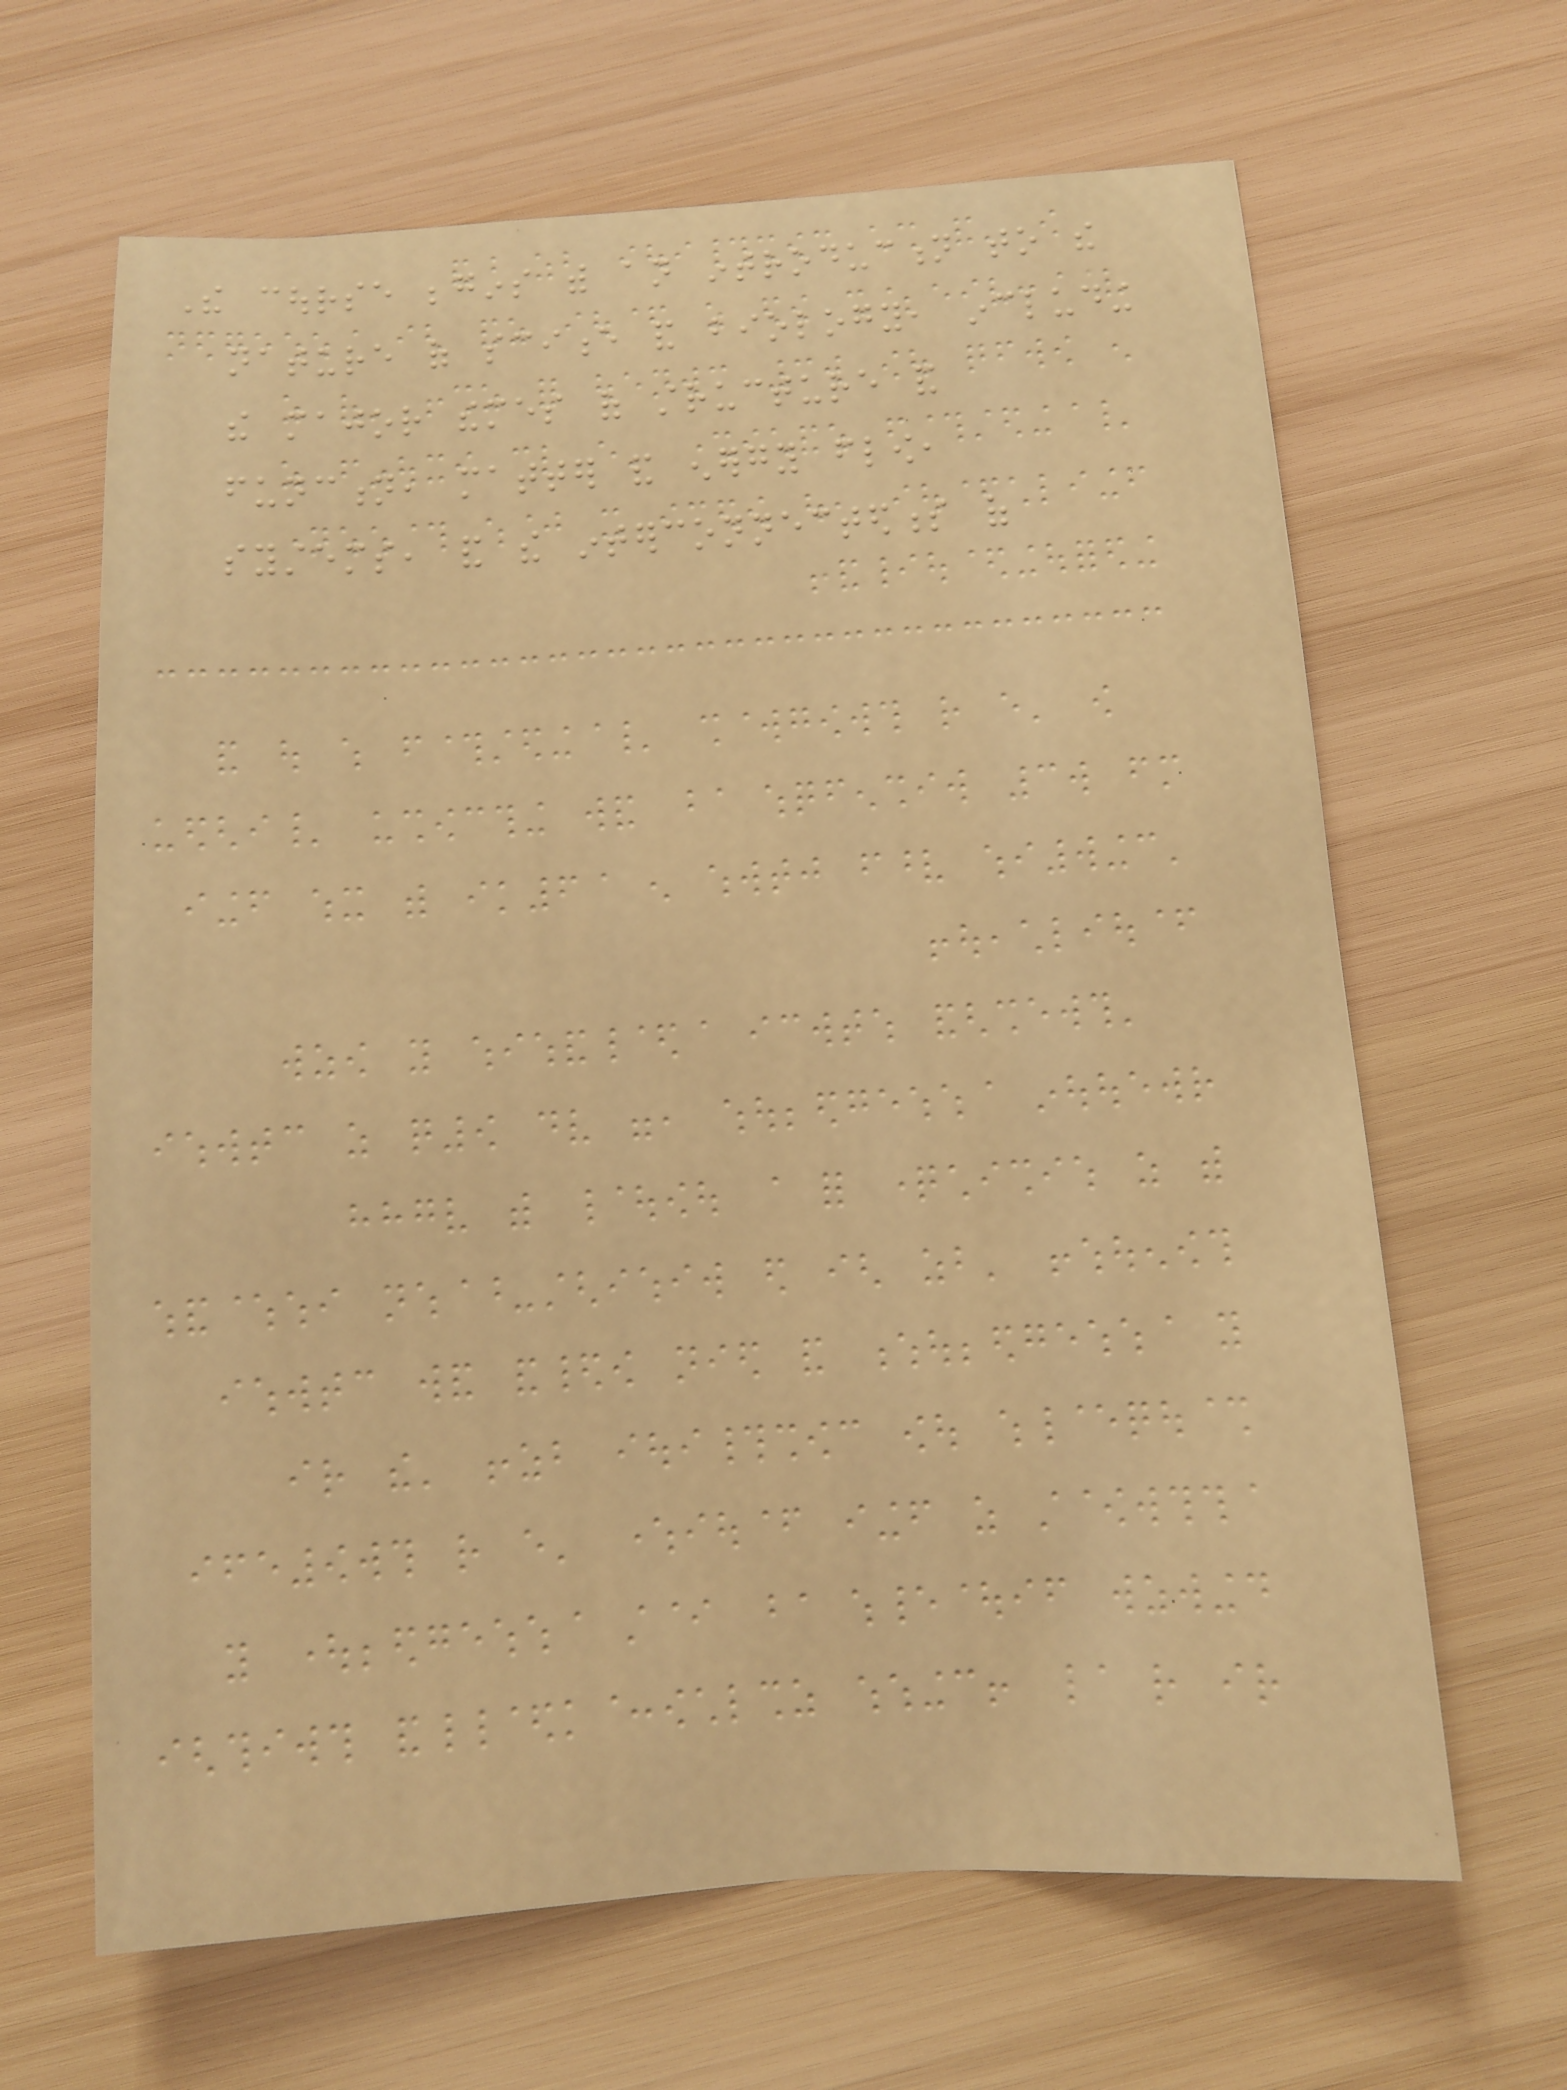The course begins with an introduction to the
nature of science and biology, including
the major themes of structure and
function, matter and energy flow,
systems, and the interconnectedness of
